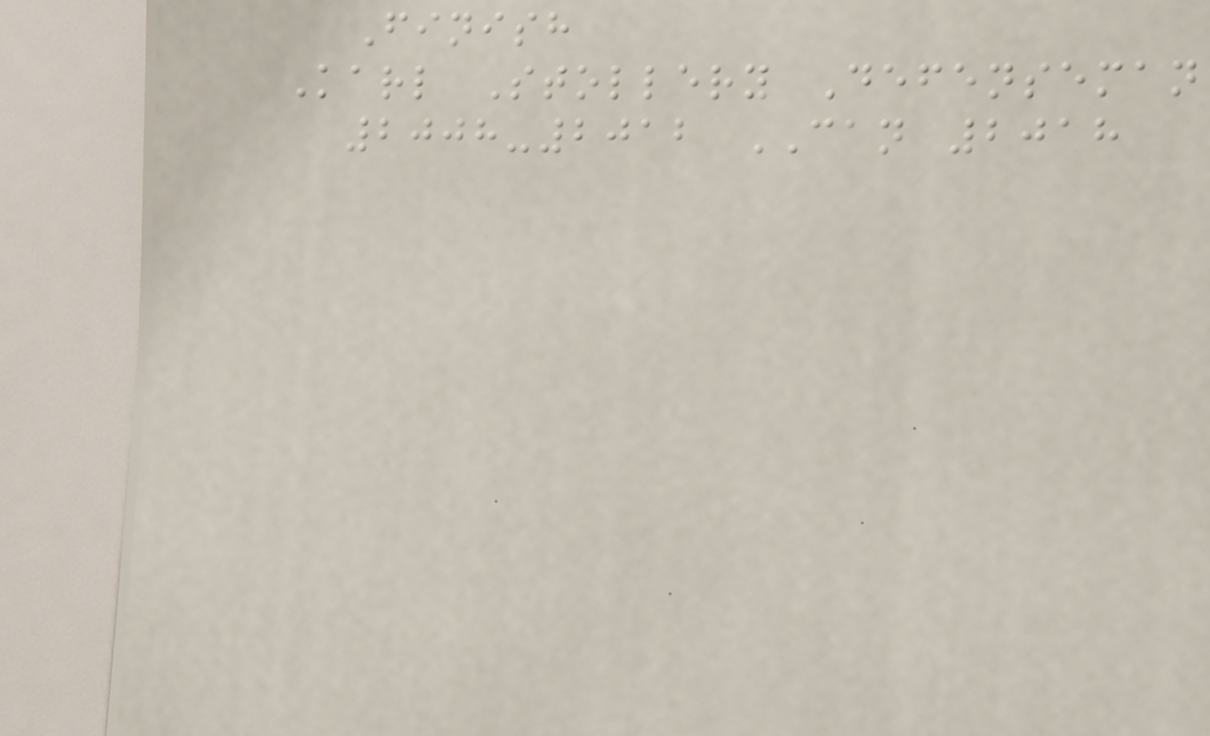Finish
Karl Stollery Defenseman
2008-2012 CAN 2018
